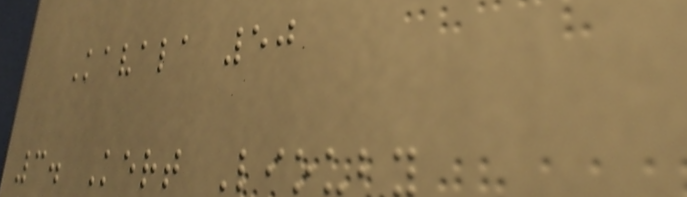Kavala 50
3. Kert Liouby
